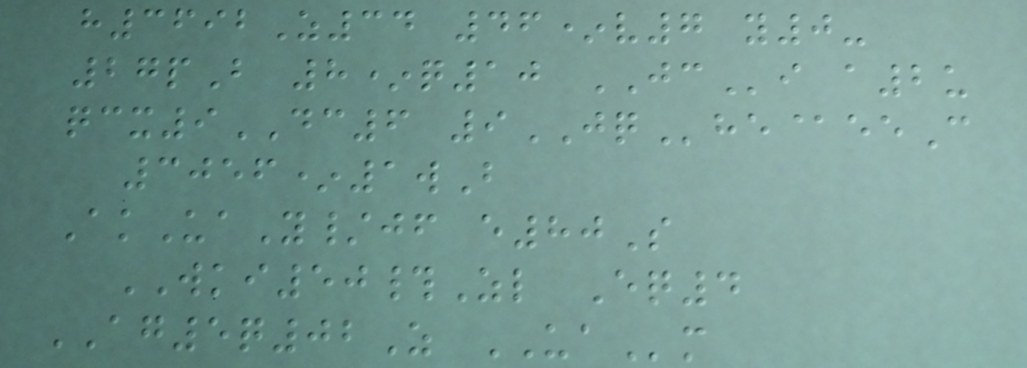h3692Z34 46*v7 y0-
27pB 8*q10 JCi a2u
qcx9DC6 9JQhe@eeC
3056*1wB
AkUaY/jf e80S
WKI50#Zl Eq4
AG5q02Z UAm
